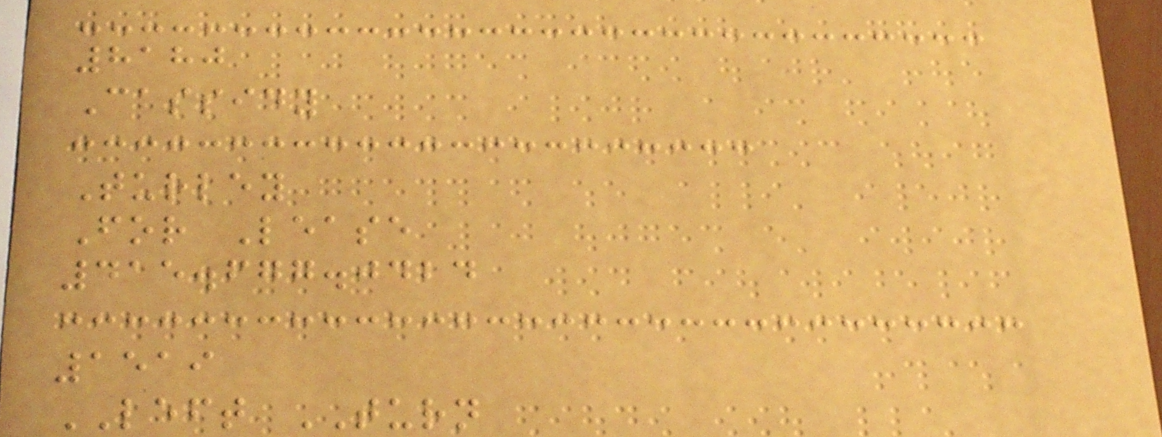8180
Cassidy
Turley
For Lease
415.677.0424
1519
LEFT TURN
